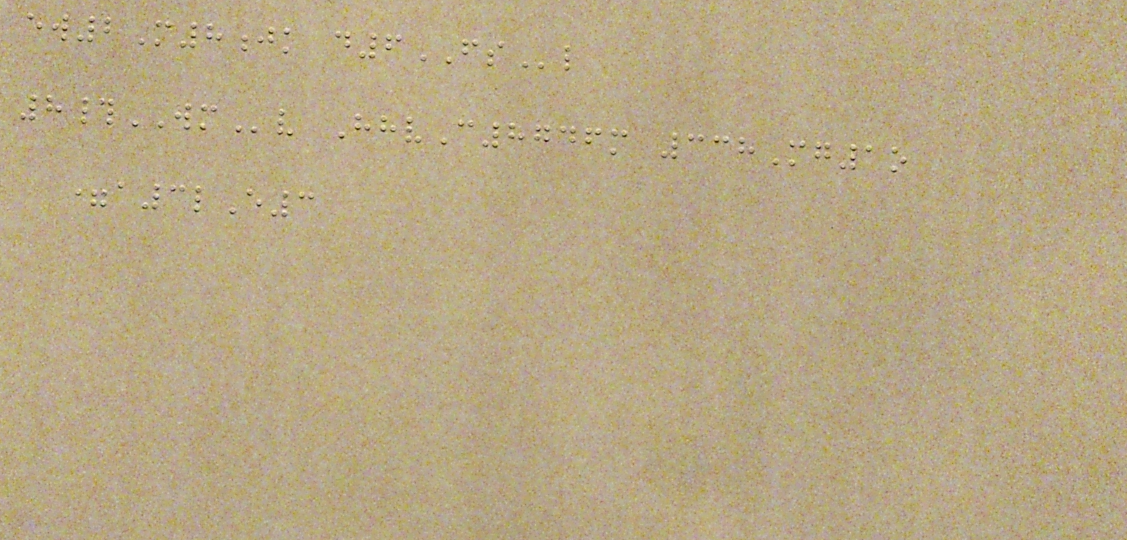ew2M8jk d6FSl
8#WMv HhvC8746m 338Mg1o
=a3lE3
